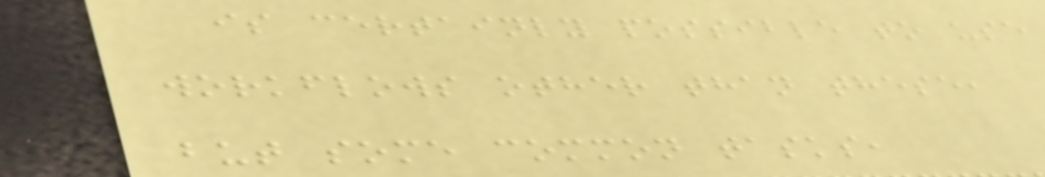is certainly possible to use
workflows other than these,
but some common tasks,
